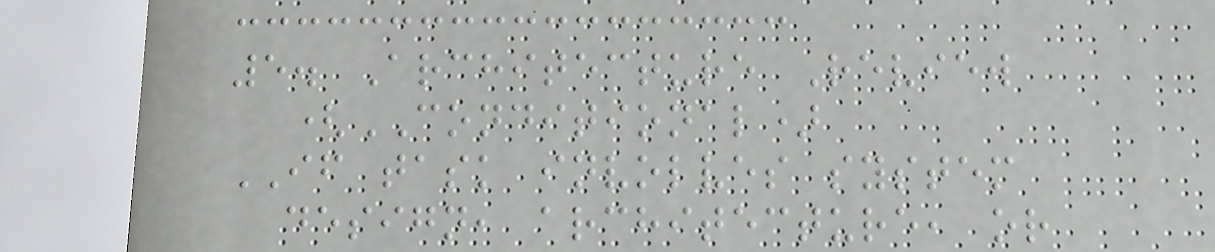5. Architecture Review
(CONDITIONAL)
IF task involves system
design, architecture, or
